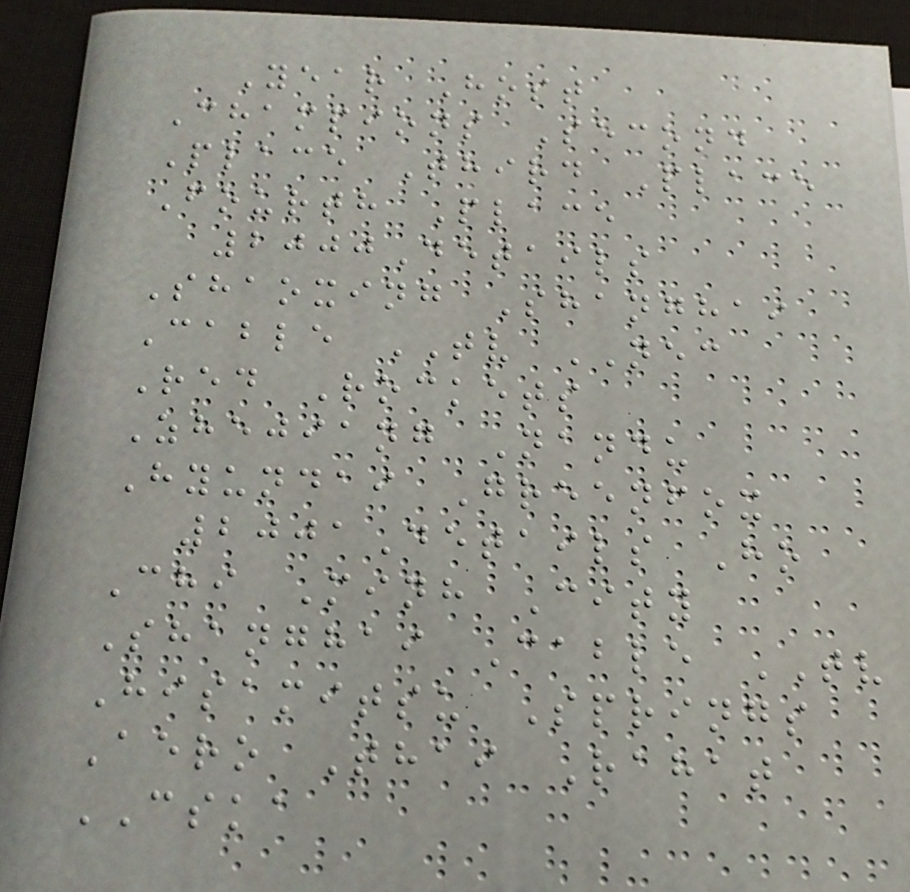Year Host
Champions Second
Place Third Place
Fourth Place
2000Details
Shaoxing Shanghai
Cable TV NEC
Red Rockets
Zhejiang Nandu
Hyundai Greenfox
2001Details Ho
Chi Minh City
Shanghai Cable TV
Hisamitsu Springs
Aero Thai Rahat
CSKA
